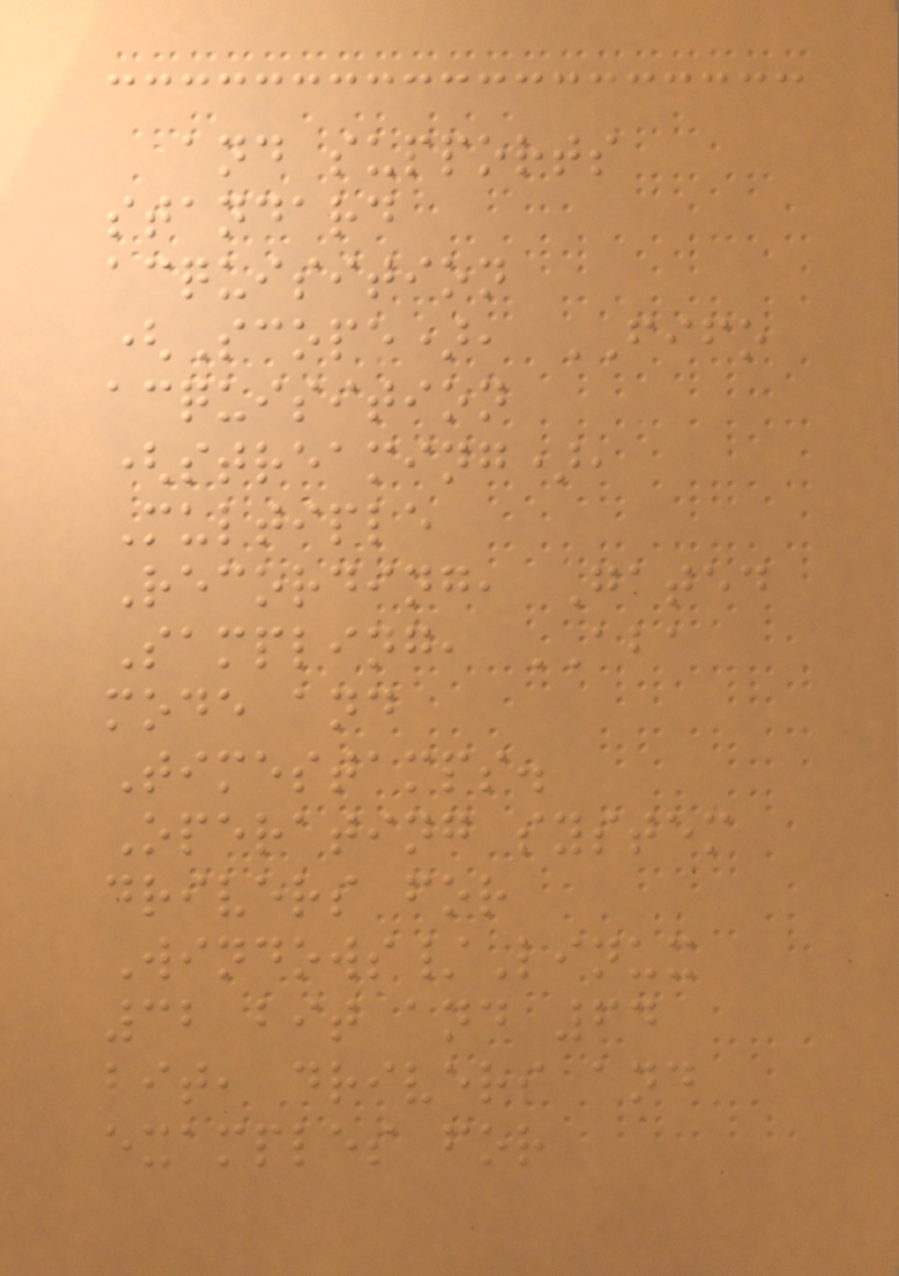and supports
standard
acquisition
(Scope), FIFO
acquisition
(streaming),
Multiple
Recording, Gated
Sampling, ABA
mode and
Timestamps.
Operating system
drivers for
Windows/Linux
32 bit and 64
bit, drivers and
examples for
